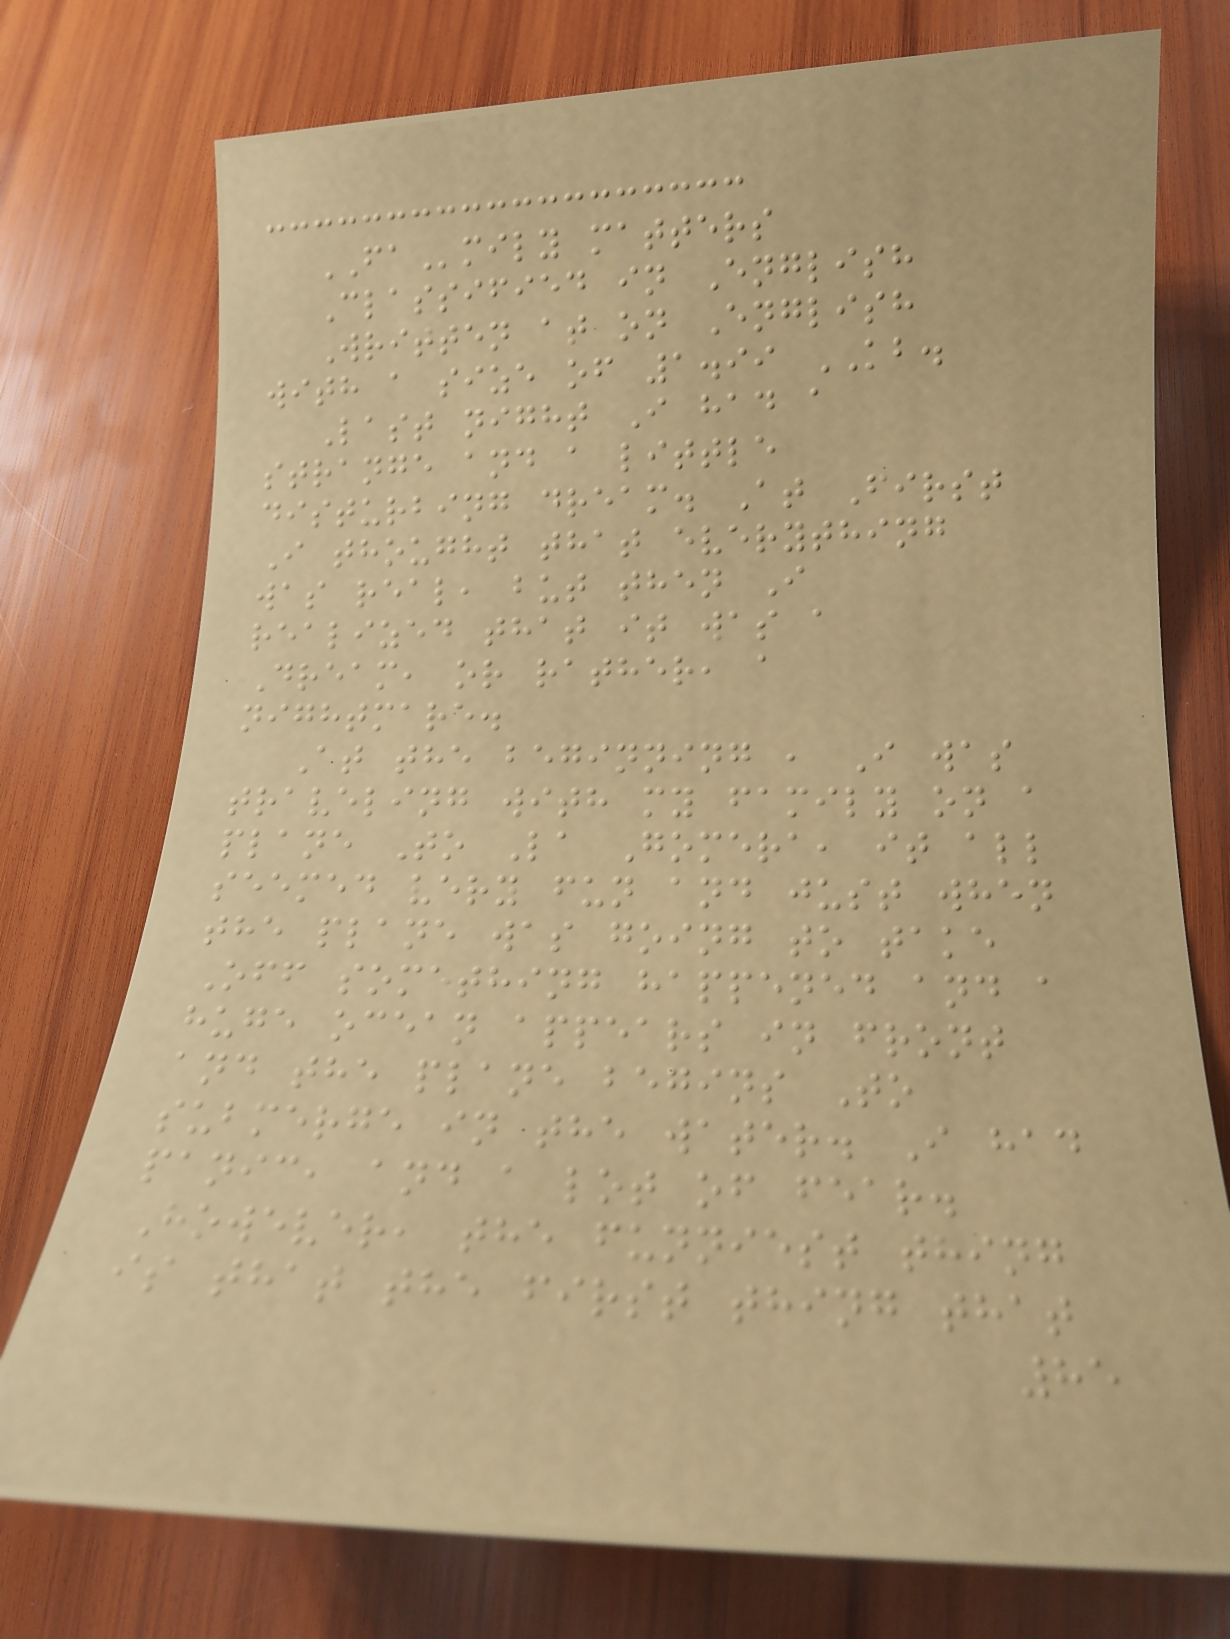FAmily matters
Classified in English
Written at on English
with a size of 1.99 KB.
Last night I had a
strange and a little
disturbing dream. At First
I thought that everything
was real, but then I
realized that it was a
Dream, or rather, a
nightmare.
At the beginning , I was
traveling with my family on a
plane To La Gomera, it all
seemed very fun and just when
the plane was going to take
Off something happened and a
huge ocean appears in front
and the plane begins To
submerge in the water. I had
panic, and a lot of fear.
However, the funniest thing
is that the first thing that
85
